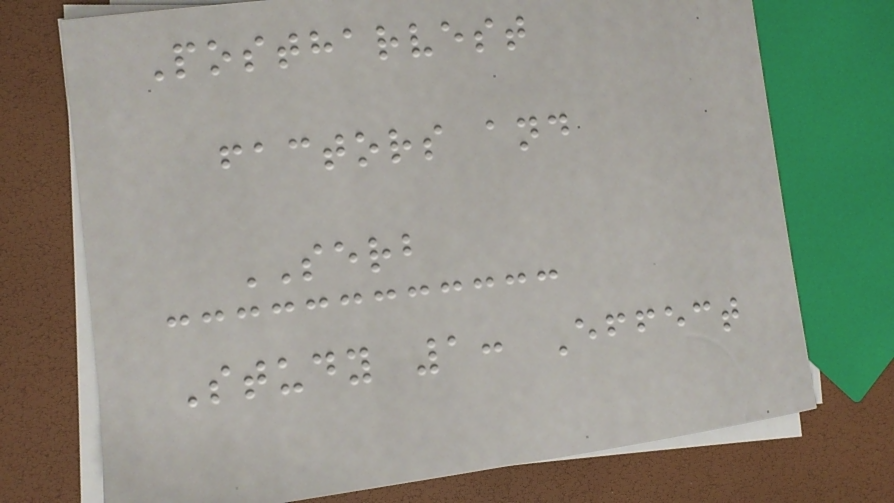Postharvest
factors and
SERB
Study 1: Effect
